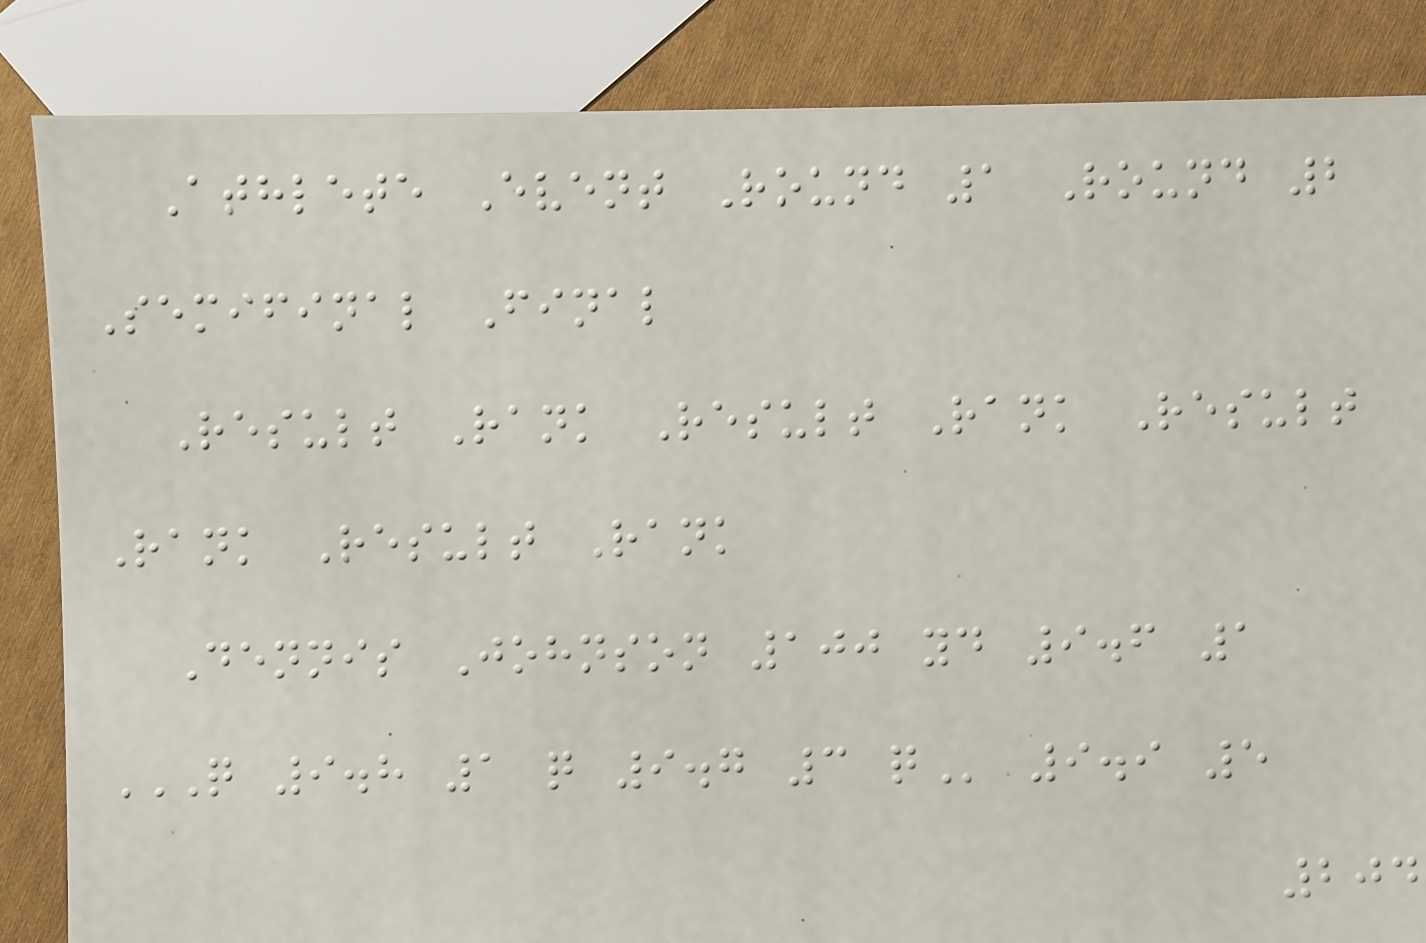Athlete Event Round 1 Round 2
Semifinal Final
Result Rank Result Rank Result
Rank Result Rank
Dennis Johnson 100 yd 9.6 1
Q 9.8 1 Q 9.7 3 Q 9.9 5
204
